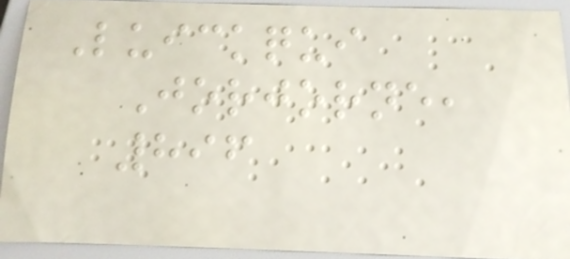Luickqui
Jorjorne,
896
